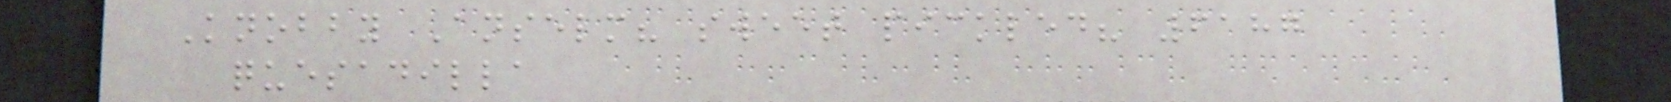Knobby Anselm? sweet pickled? 6187
quesadilla
